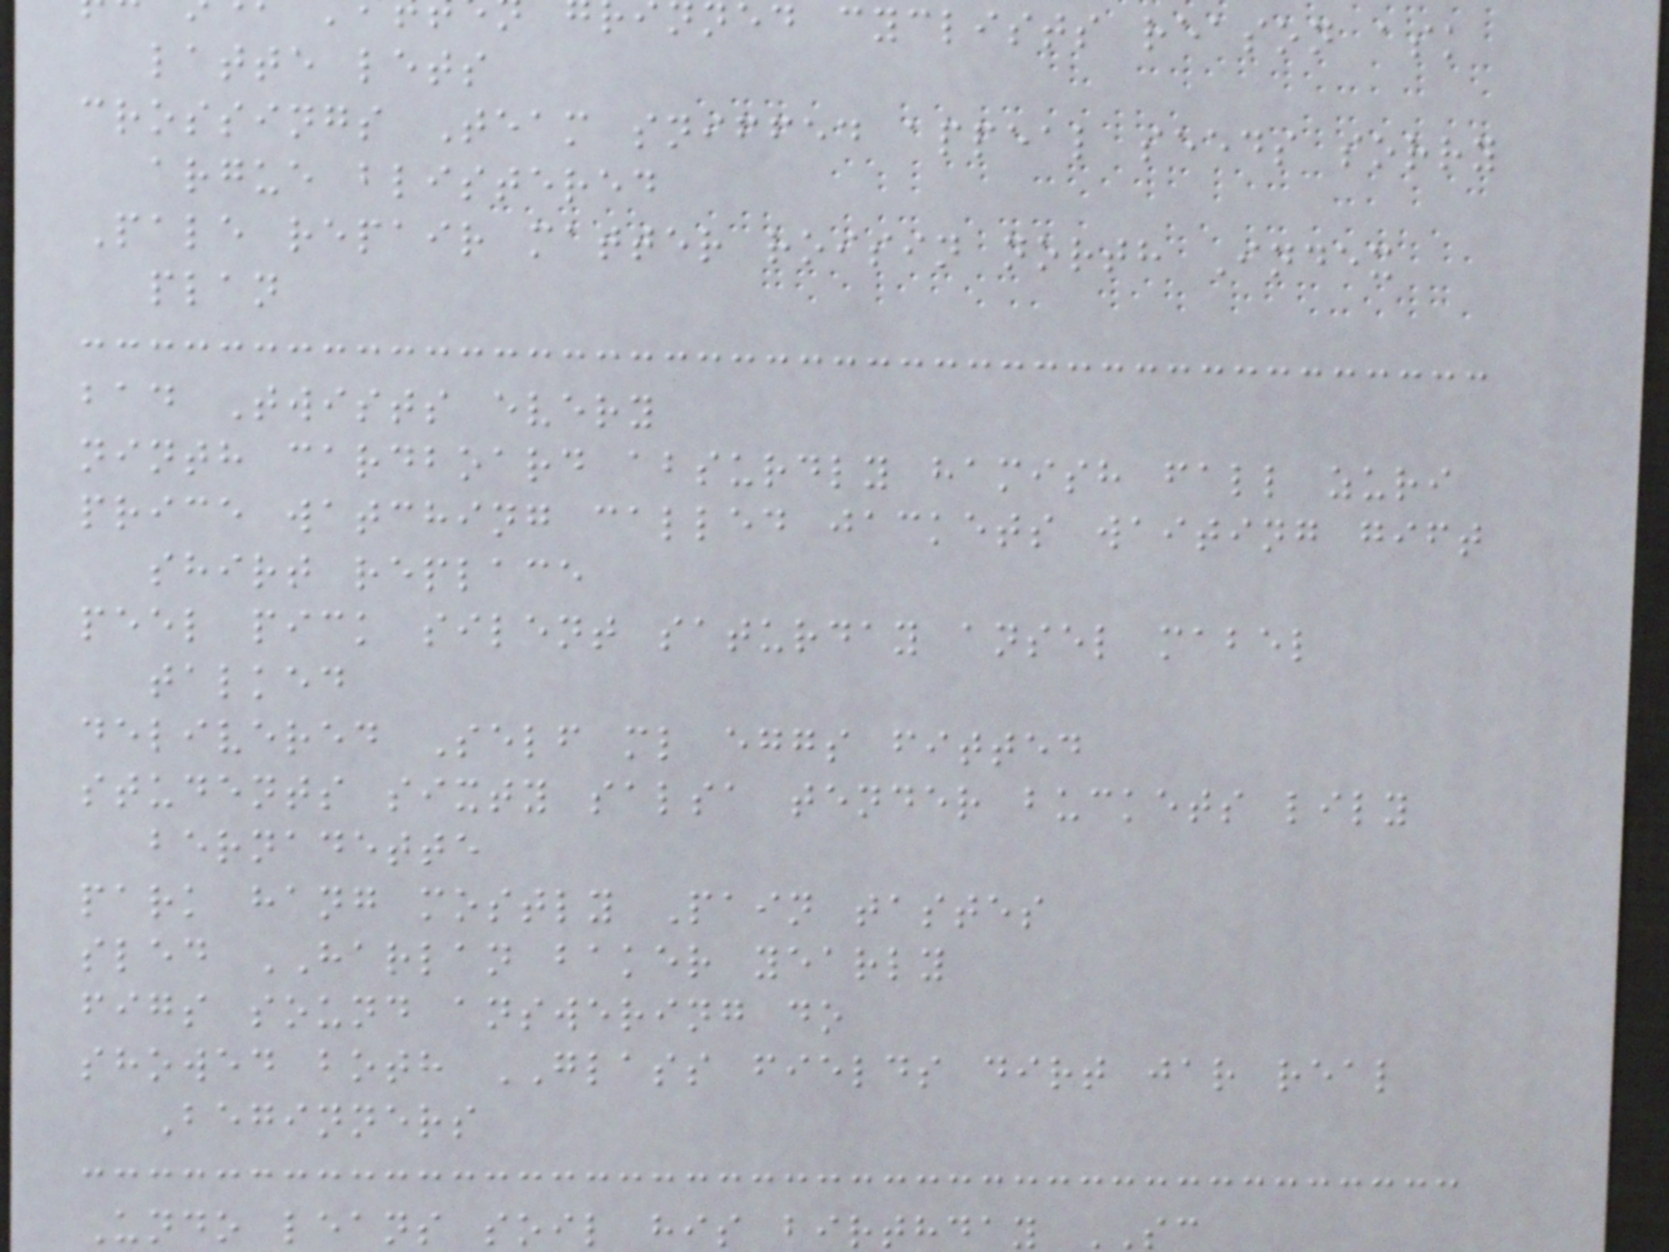ned cyclists reason ask
latte lets
crossings Team sniffed appeal seeds sorry
argue blistered
Pale repair matter roisin north Index
plan
bad Twists every
ninth cardboard absurdly hamish fall zuri
price watching called jackets waiting gift
shirt replace
peel pick silent saturday ansel mabel
talked
delivered Self ml eggs fitted
students sixty salsa tender buckets lily
bernadette
park hang mostly Pain tastes
sled HARLAN baker yearly
figs sound answering do
showed both GLASS fields dirt jar real
Beginners
Undo leans soil his birthday SC
